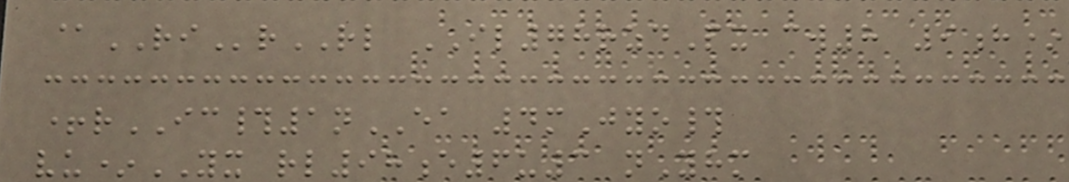@RIrRL IL78rzdPx cw8 9h*
+rIC#1nEA 4mJyo#
vu*YX rl98e6u3 nYhm
